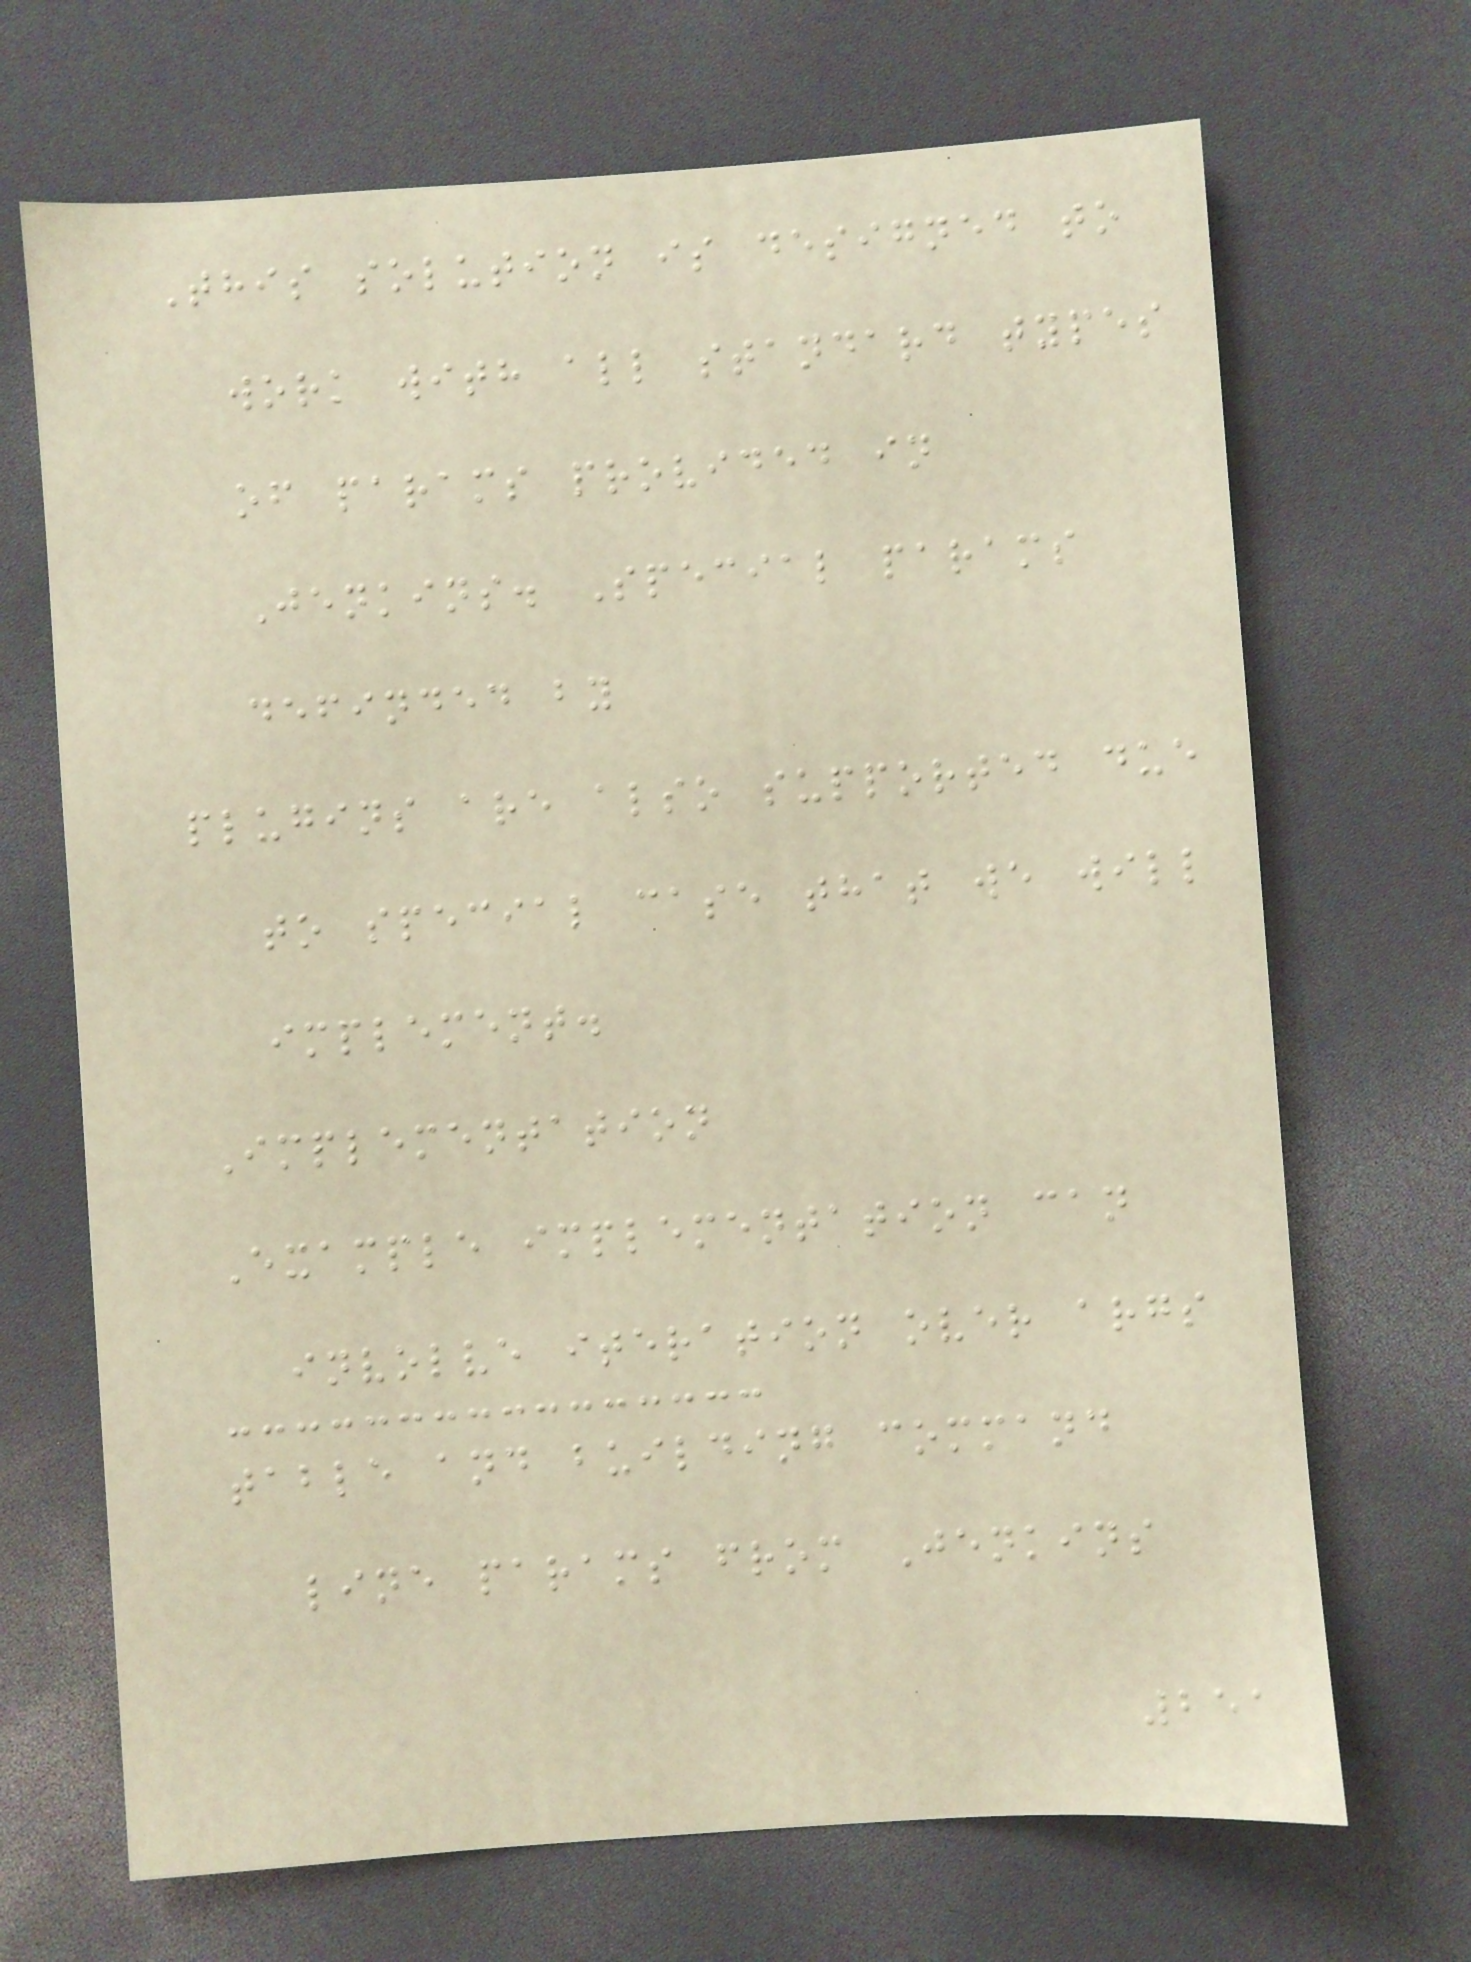This solution is designed to
work with all standard types
of params provided in
Jenkins. Special params
definded by
plugins are also supported due
to special case that we will
implement.
Implementation
Example implementation can
involve iteration over args
table and building command
line params from Jenkins
251
